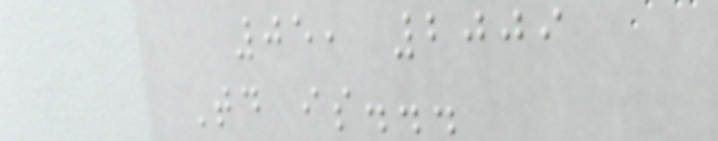05, 2009
Today is...
